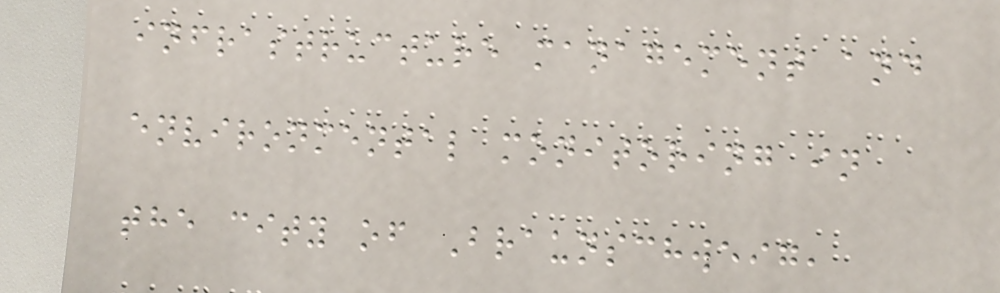infrastructure management and
environmental monitoring in
the city of Braunschweig,
